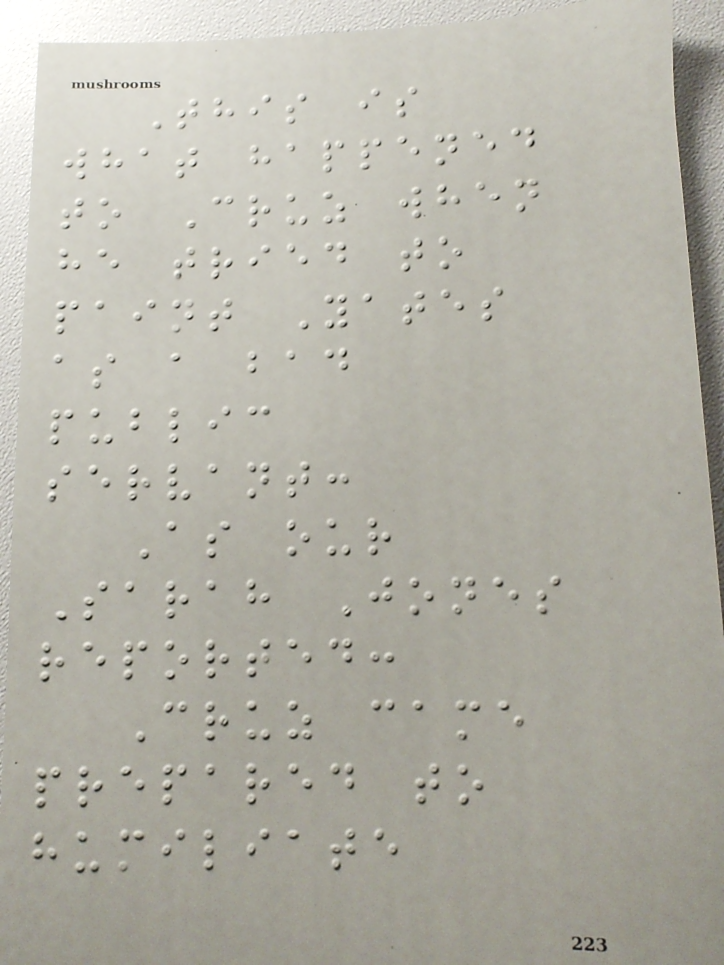This is
what happened
to Cruz when
he tried to
paint Yates
as a bad
public
servant:
As our
Sarah Jones
reported:
Cruz came
prepared to
humiliate
